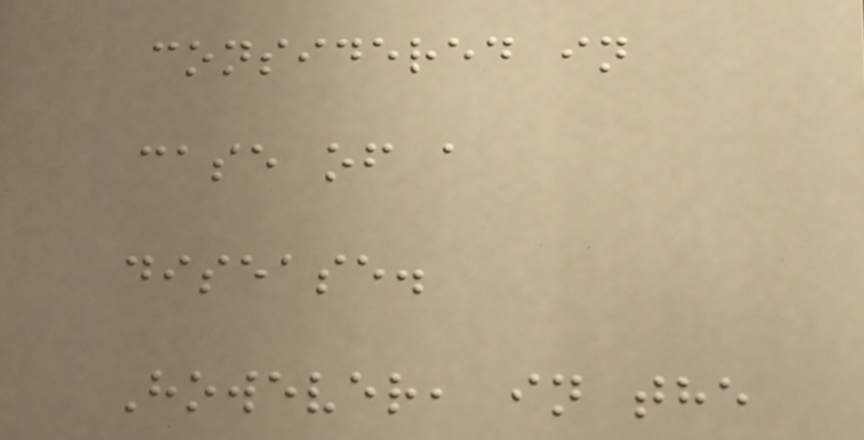considered in
case of a
disease.
However, in the
